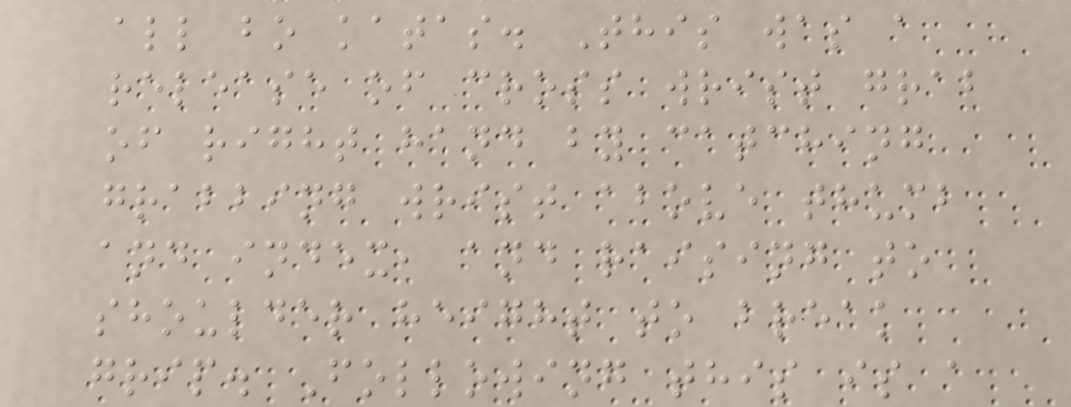all bo katas. This was a
release of cross wrist grab
of right hand by catching
grabbing wrist above thumb
and index, and raising to
shoulder height to break
grip. Following this is a
